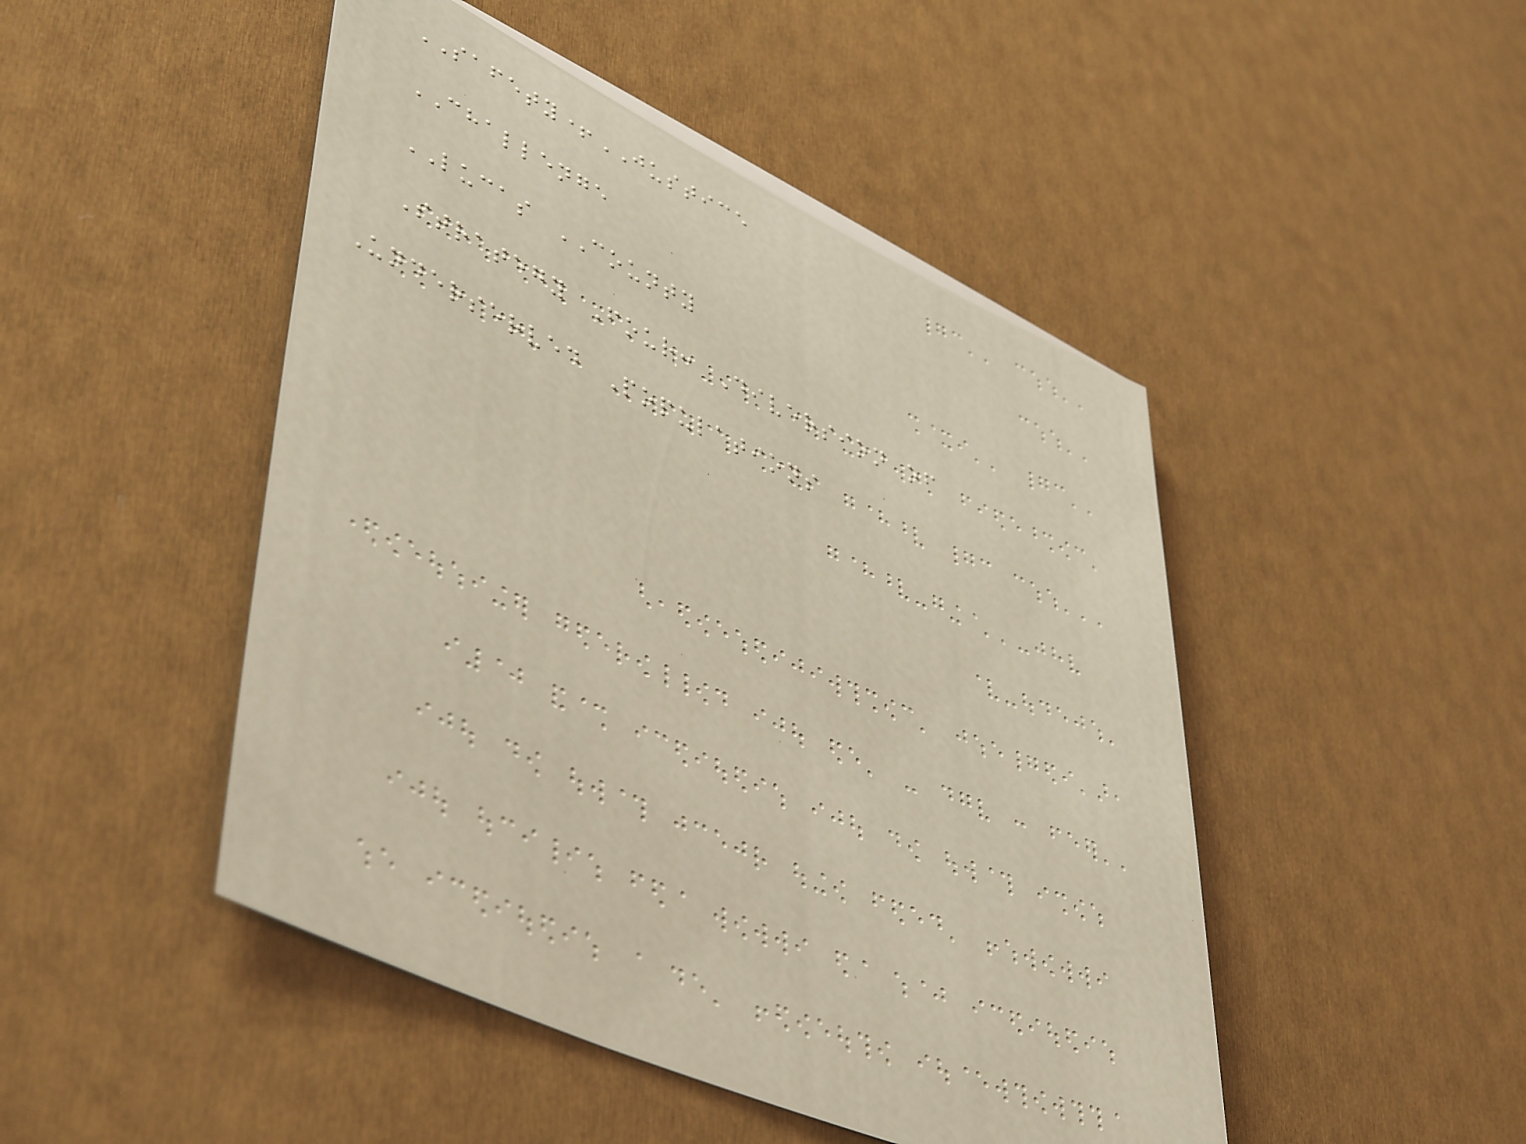SAFETY+JUSTICE
CHALLENGE
LUCAS COUNTY
Strategy Four: Diversion of
Underserved Populations
